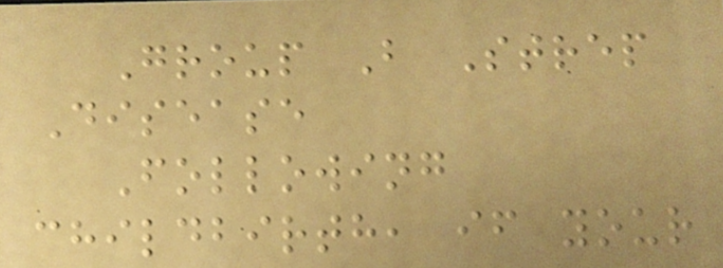Group B Strep
Disease
Following
childbirth, if your
